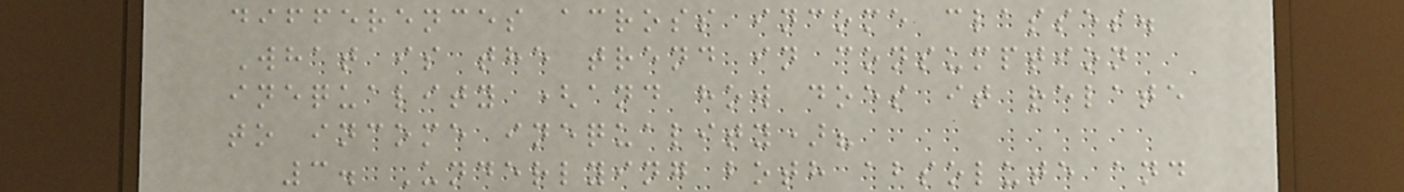differences across income classes.
What is the trend in consumption
inequality (and how does it relate
to income inequality)?
3. Underlying both absolute and
